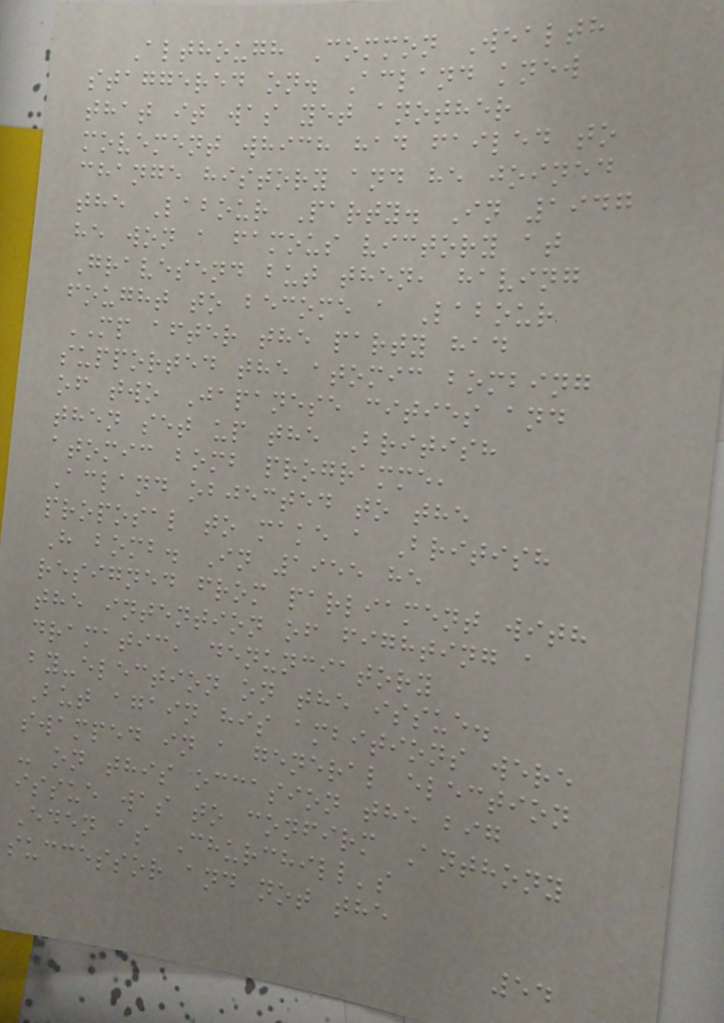Although Common Wealth
staggered on. Acland knew
that it was yet another
movement which had failed to
change history and he joined
the Labour Party. In 1947
he won a famous victory at
Gravesend but then, having
fought to become a Labour
MP after the party had
supported the atomic bombing
of two Japanese cities and
then set up the British
atomic bomb programme,
Acland objected to the
proposal to make a British
H bomb. In 1955 he
resigned from parliament with
the intention of fighting a
dramatic, denunciatory
by-election on the issue.
But again his ambitions were
swamped in a general election
- on this occasion the big
issue was to confirm Anthony
Eden as Churchill's
successor and not the
54
